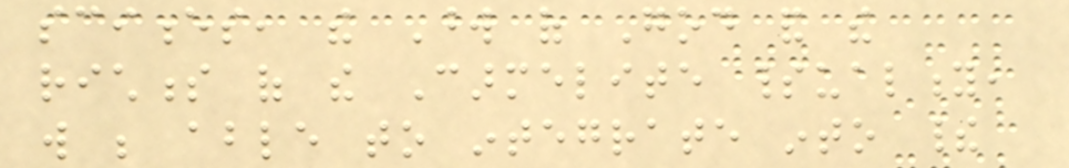sciences, the Word of God and the
richness of the Carmelite spirituality,
will be able to integrate into their
